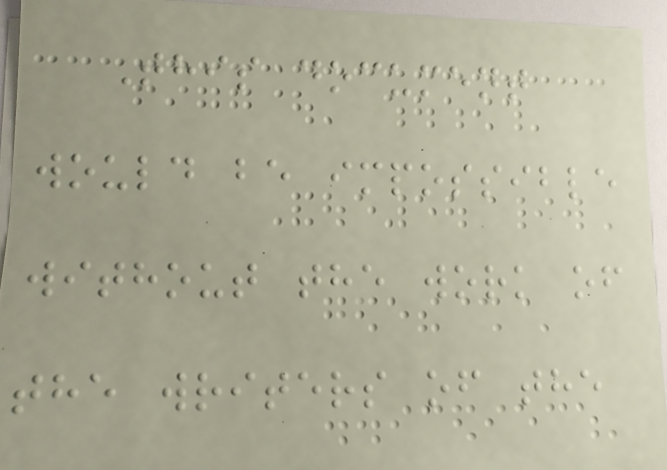This document
would be impossible
without the work of
the writers of the
